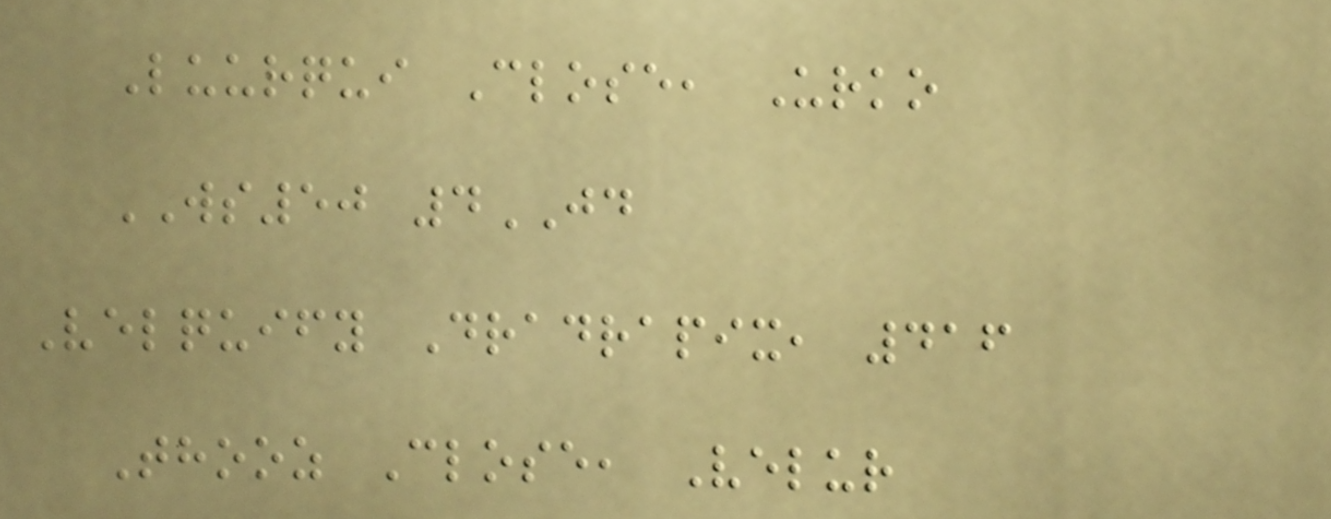Luurqui Close, Urko
WS50 4JD
Velquify Dradrapix, 416
Thooz Close, Velur
